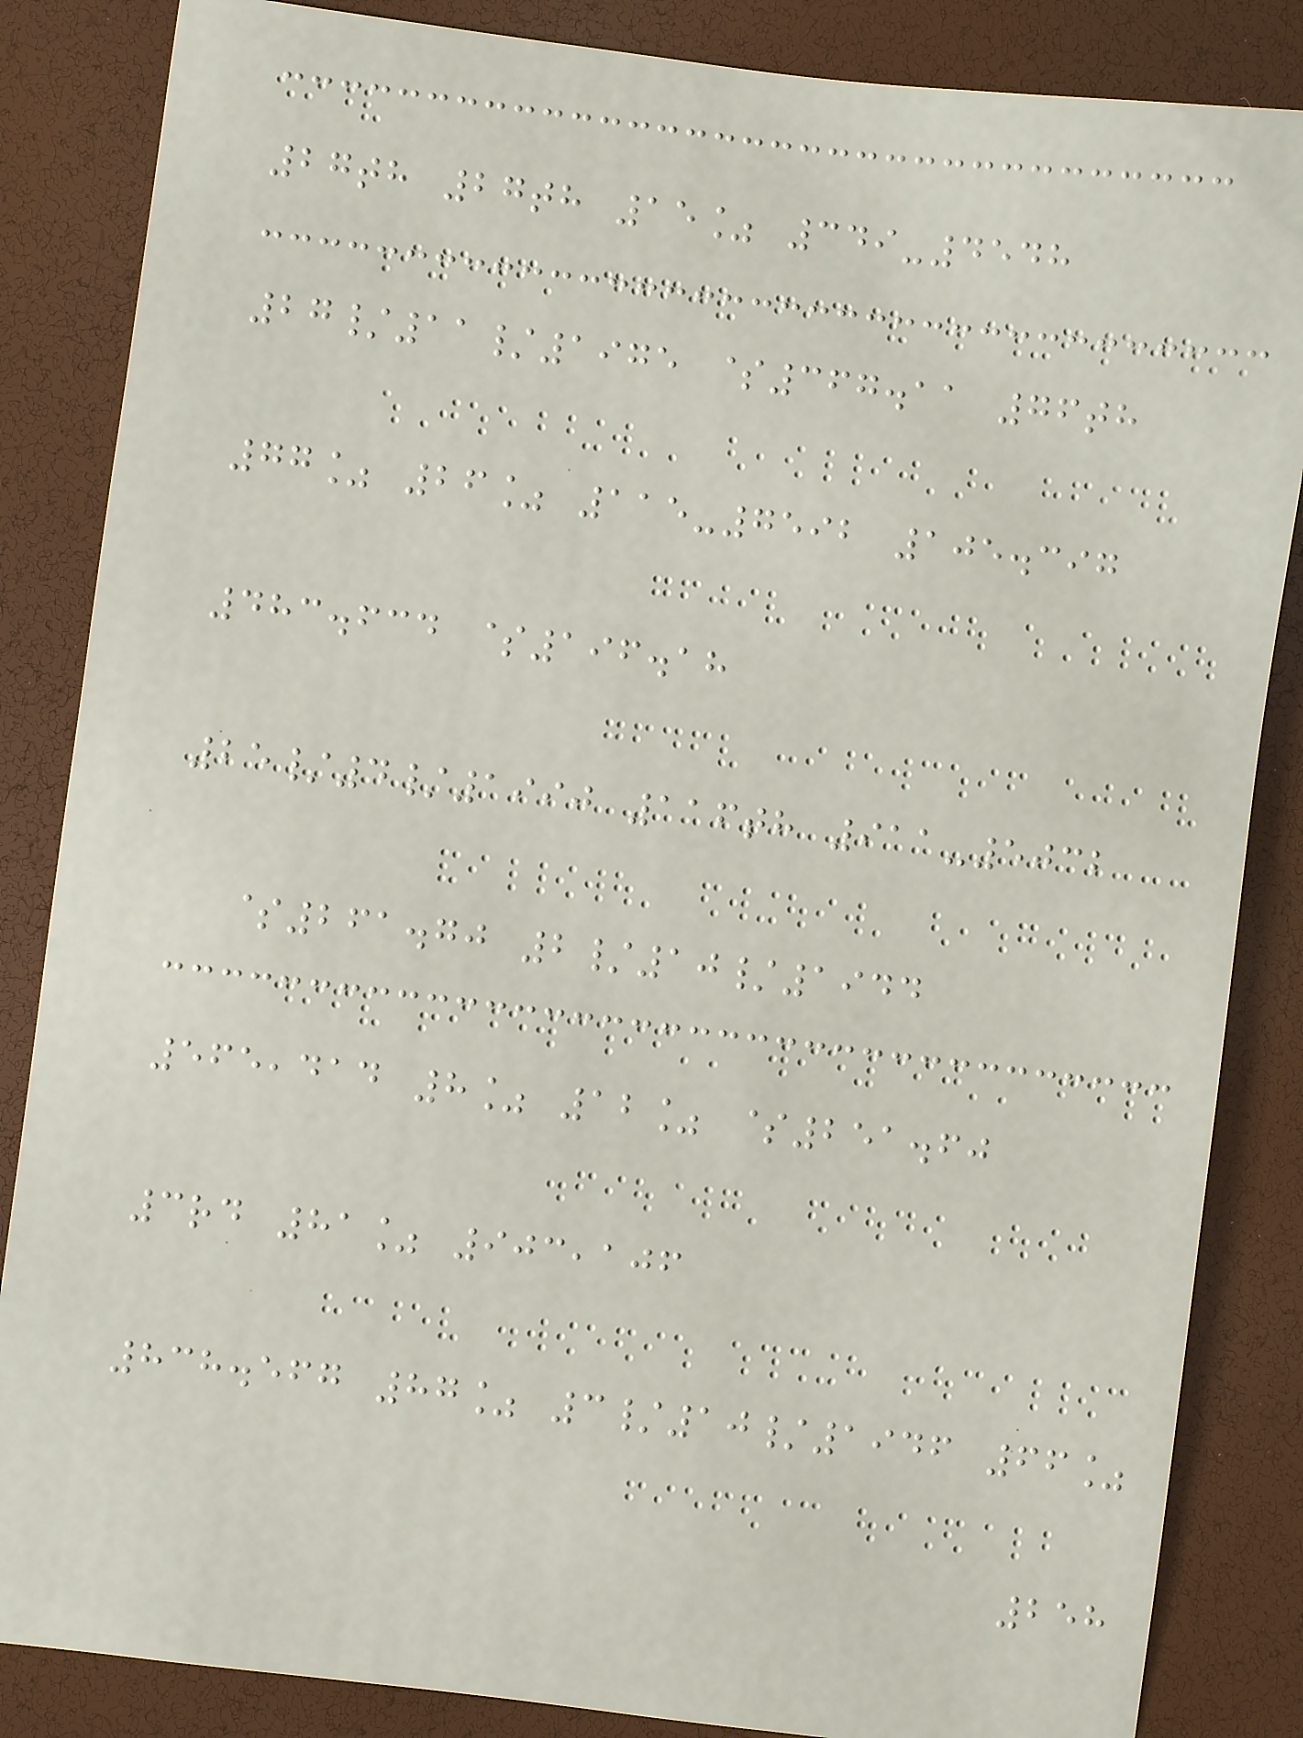27th 27th 15% 349-4548
27/11/1975 $367.11 76th
77% 26% 115-7592 105.397
483.634 $196.18
25/4/1990 116th 911-5032
$261.70 2/10/1944
565,414 8% 12% $251.60
3rd 81% 903,106
838.567 87% 3/10/1946 66%
258
